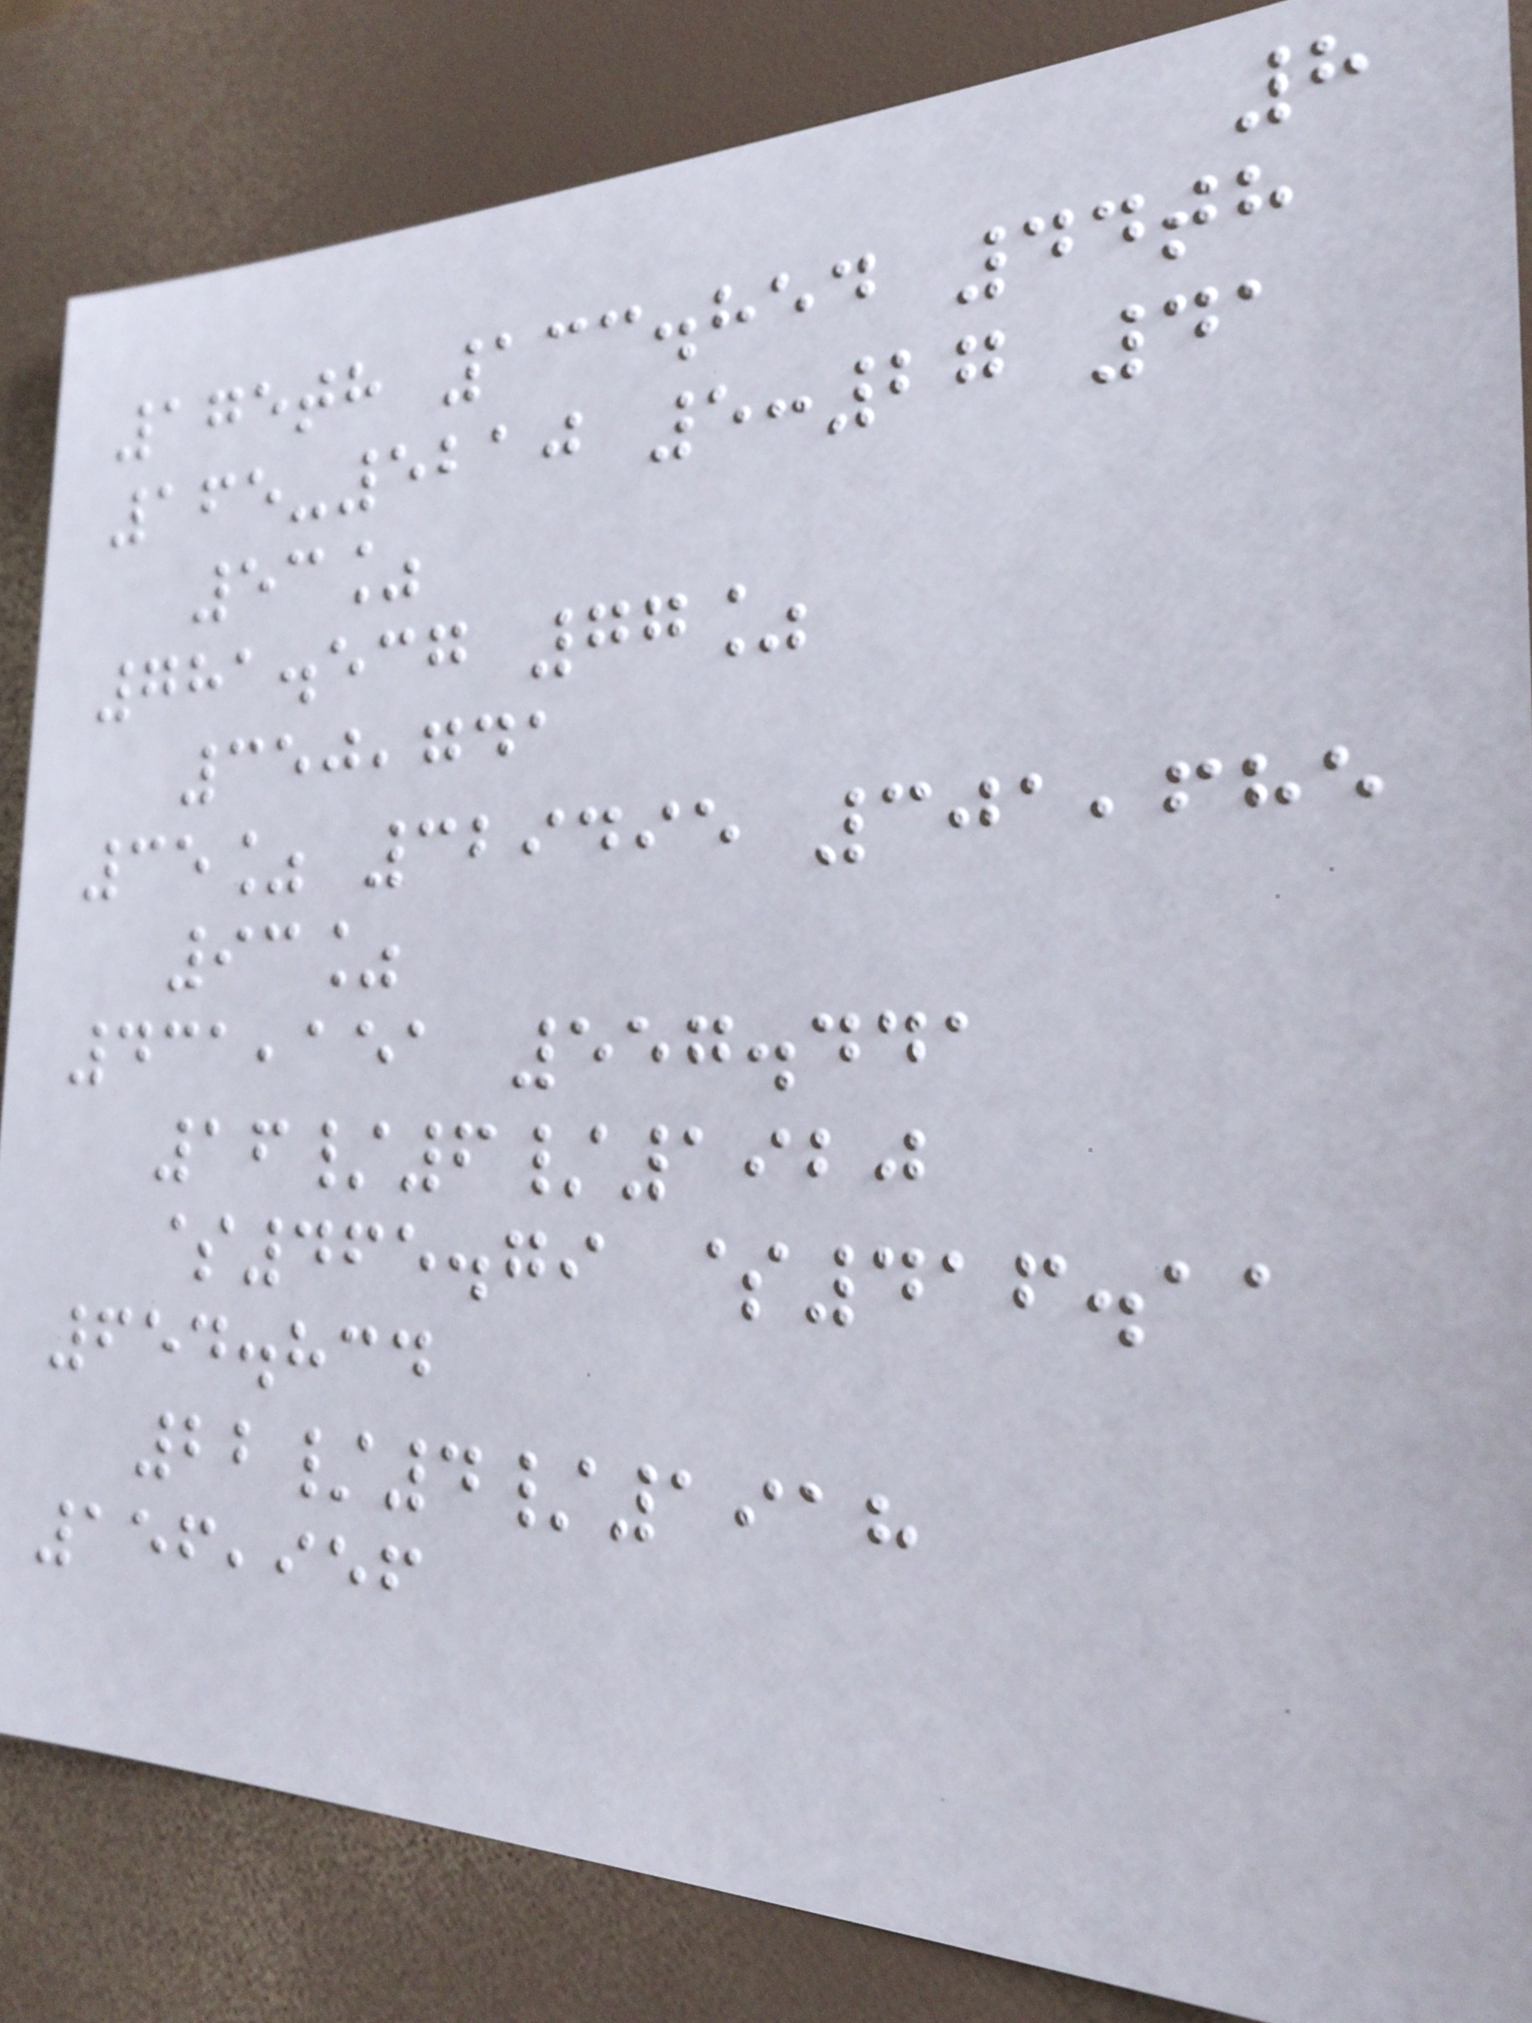8
175th 133.854 44th
165-5210 5:27 41
53%
781.537 77%
350,741
35% 329495 301,685
93%
431,151 557.441
16/6/1920
$465.79 $416.11
654.834
22/4/1918
156,956
